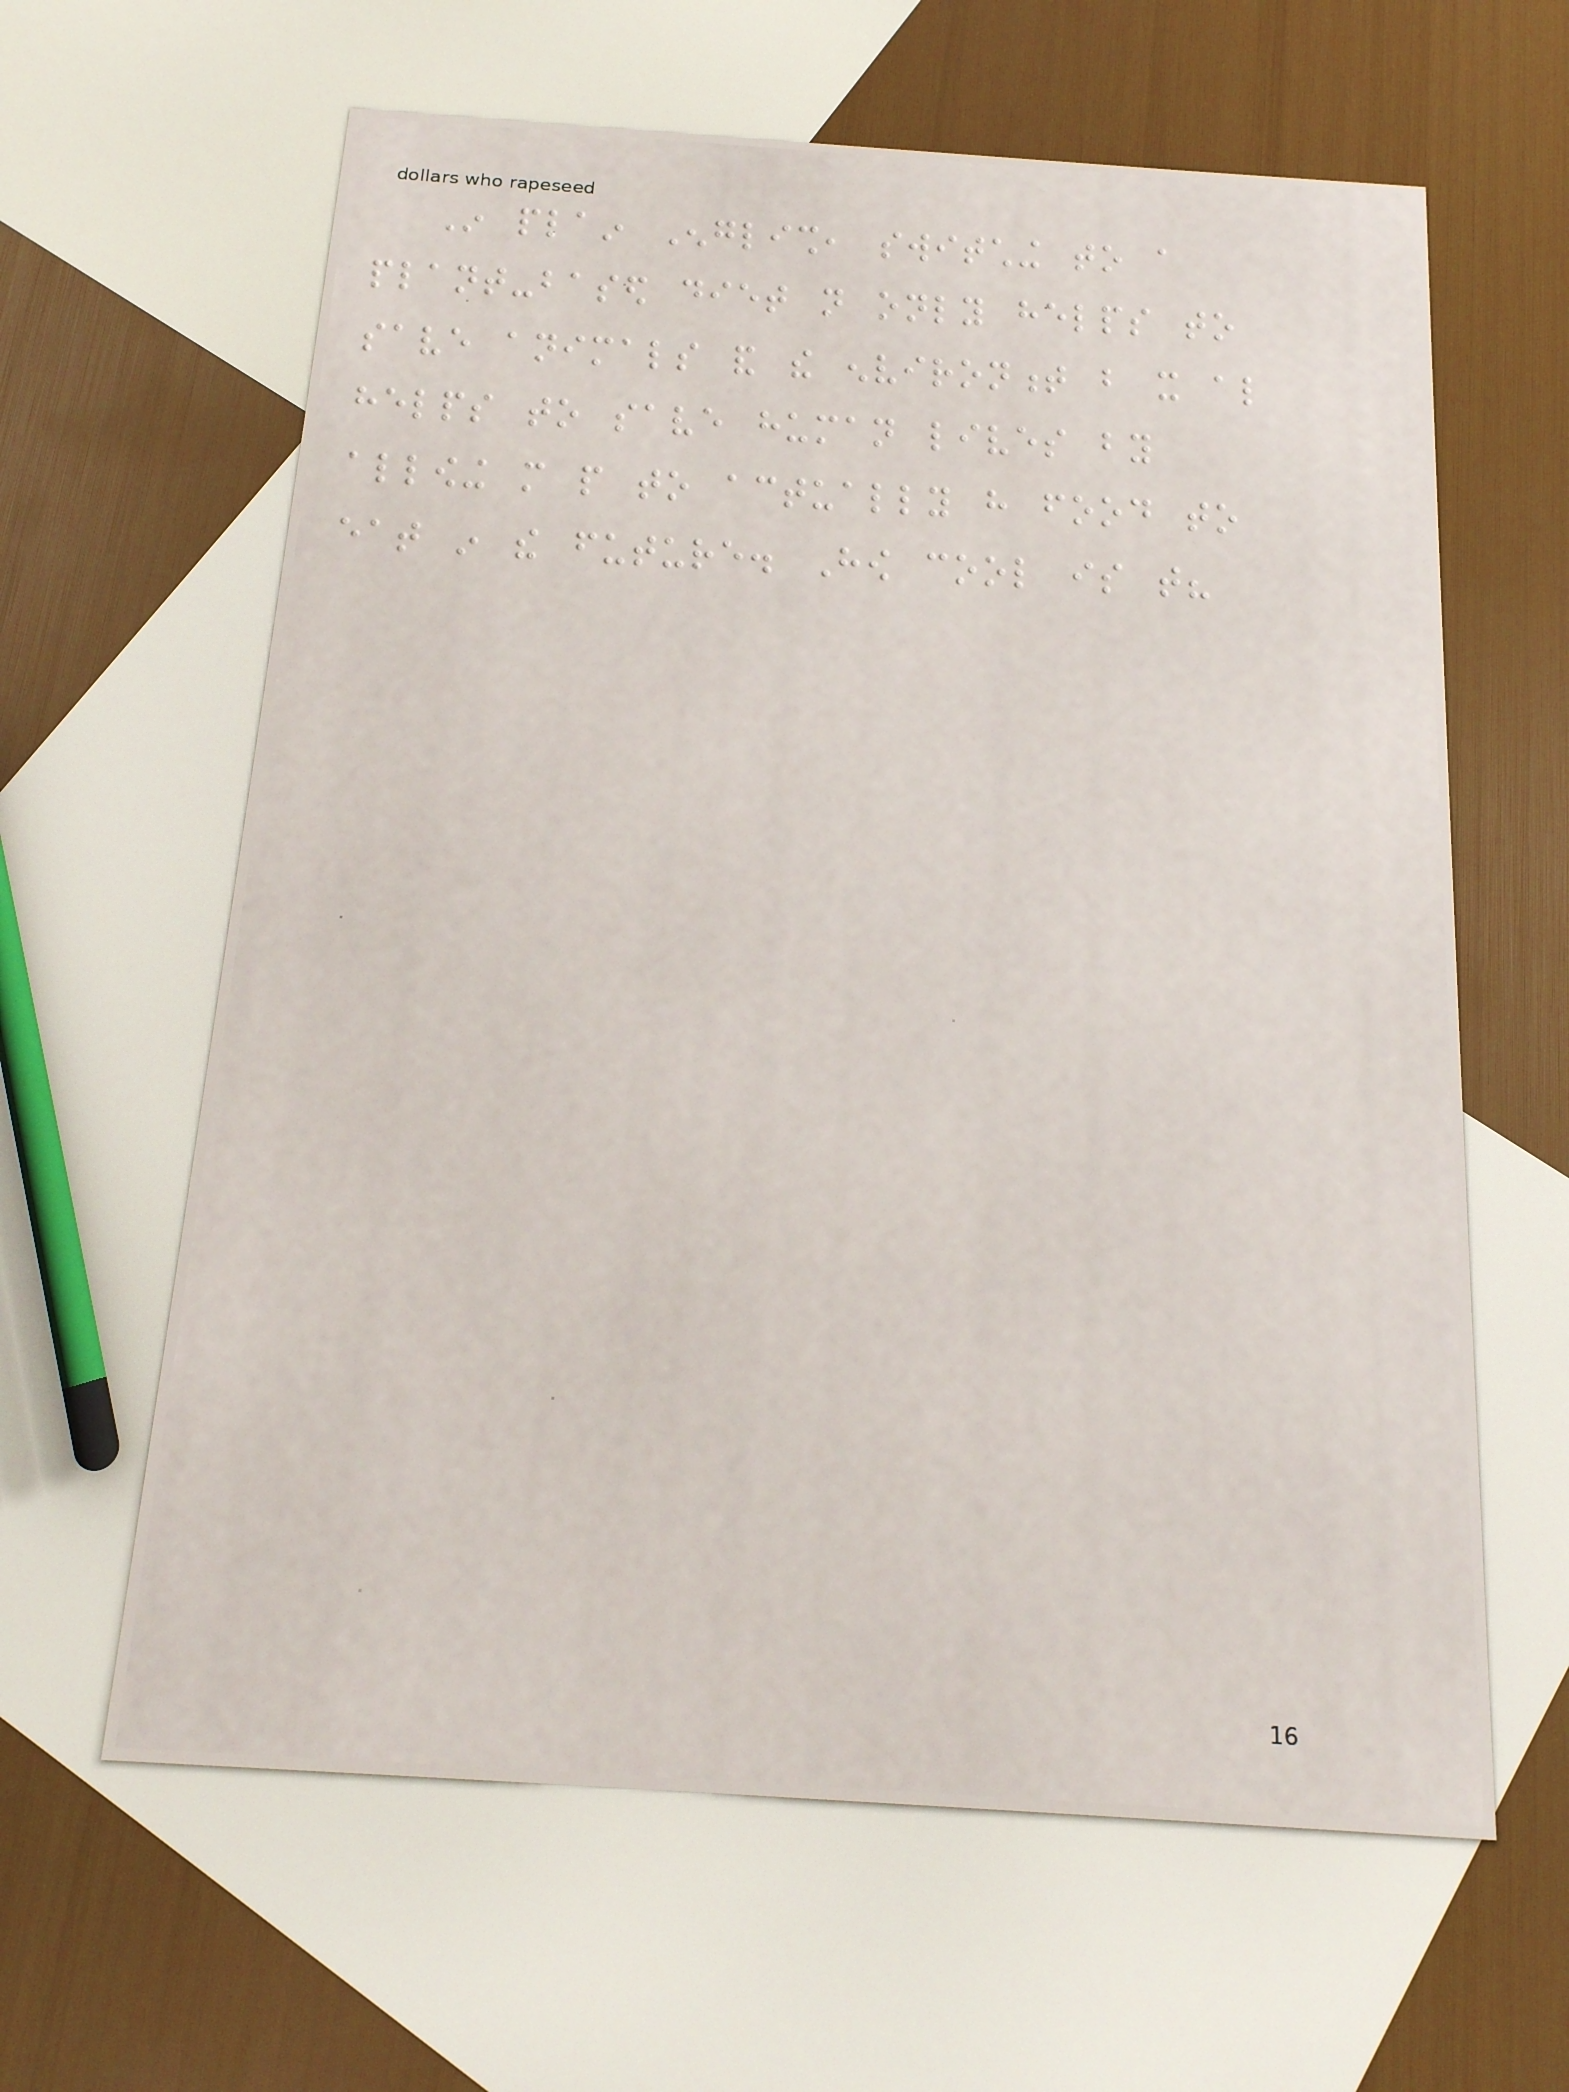In plain English, switching to a
plant-based diet not only helps to
save animals and the environment but it also
helps to save human lives by
allowing more people to actually have food to
eat in the future. How cool is that?
